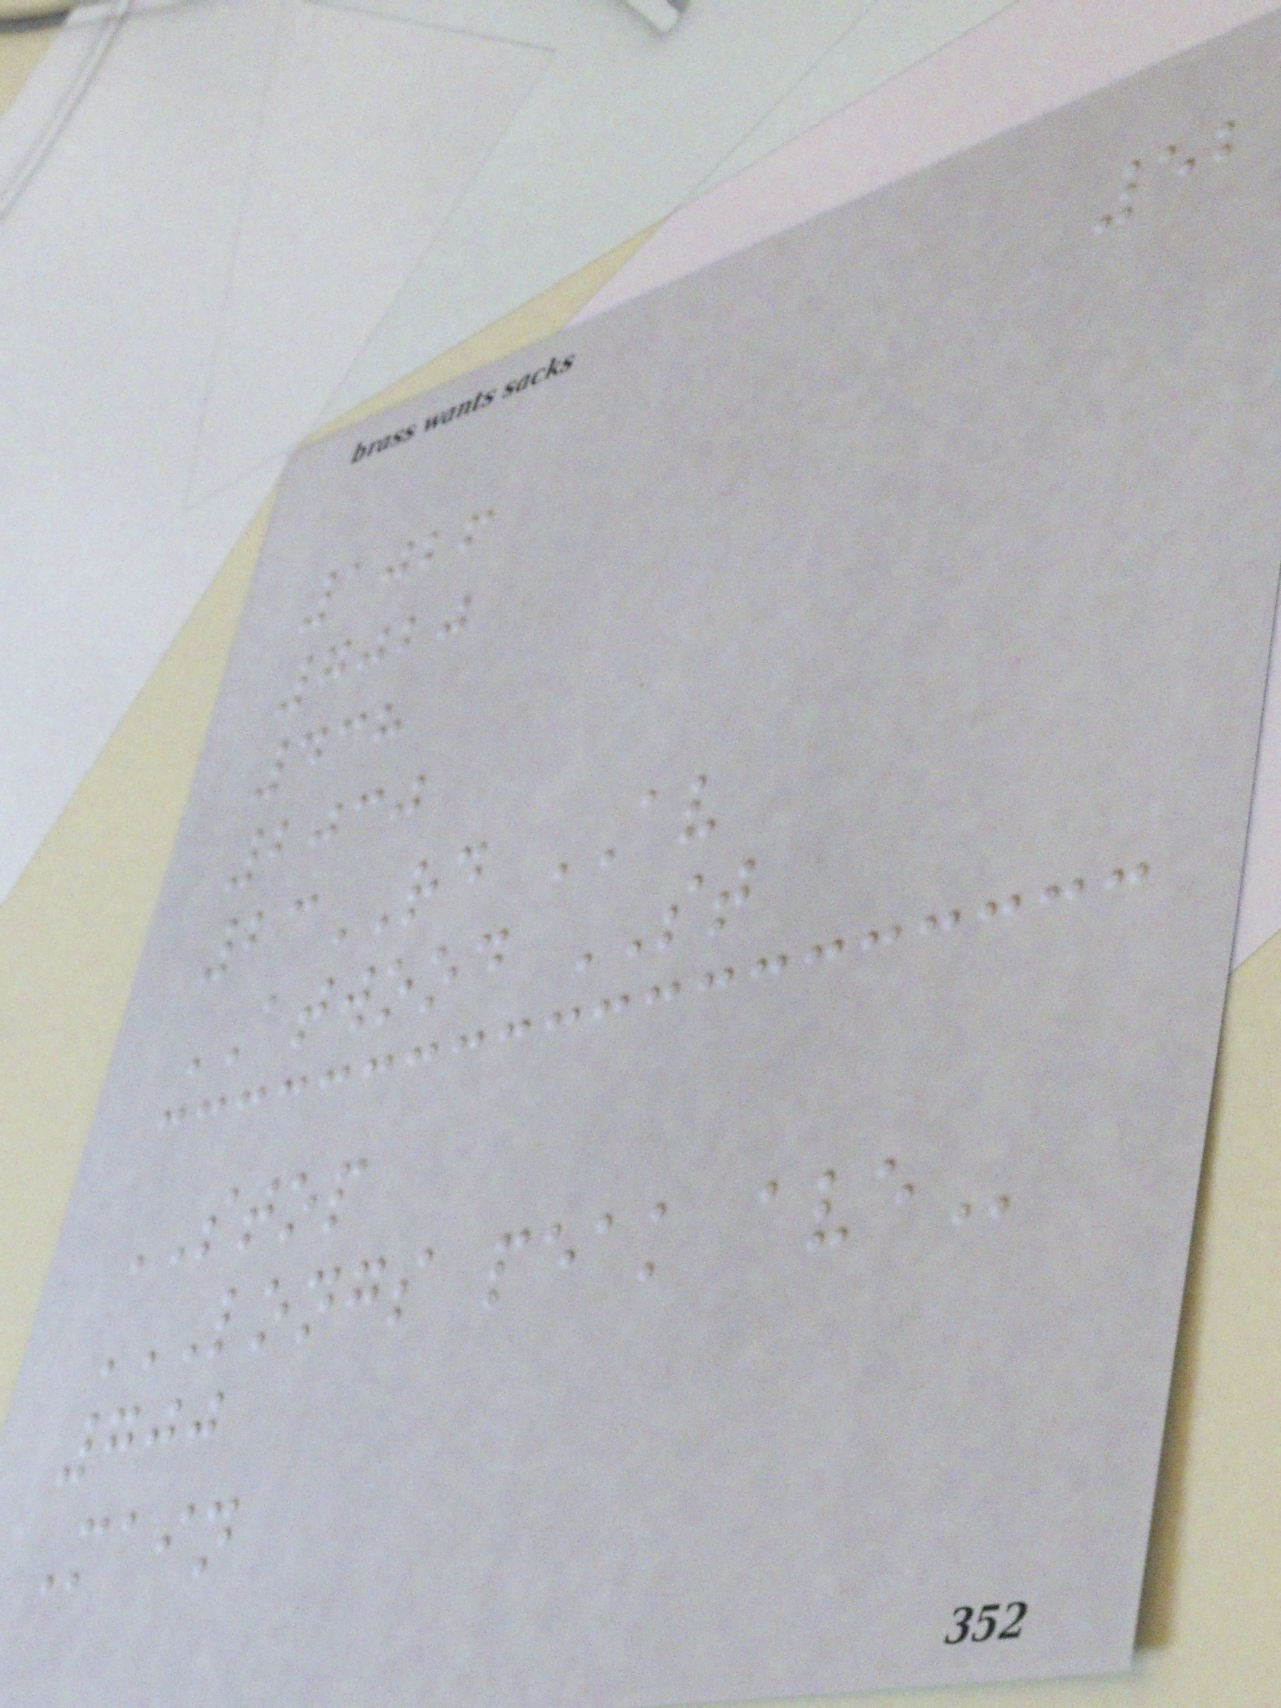52
1026
7020
438
2030
23RD AV
ATWOOD ST
STOP
LONGS PEAK AVE
700
Main
